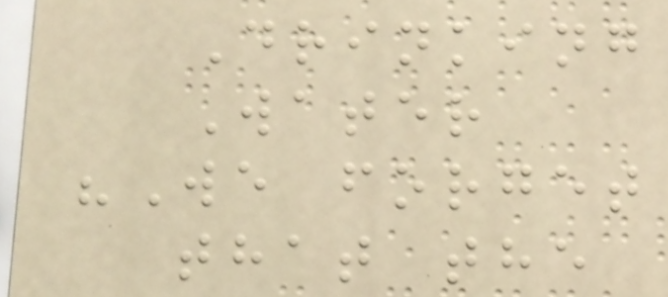Drinking
Water
"We forget
that the
